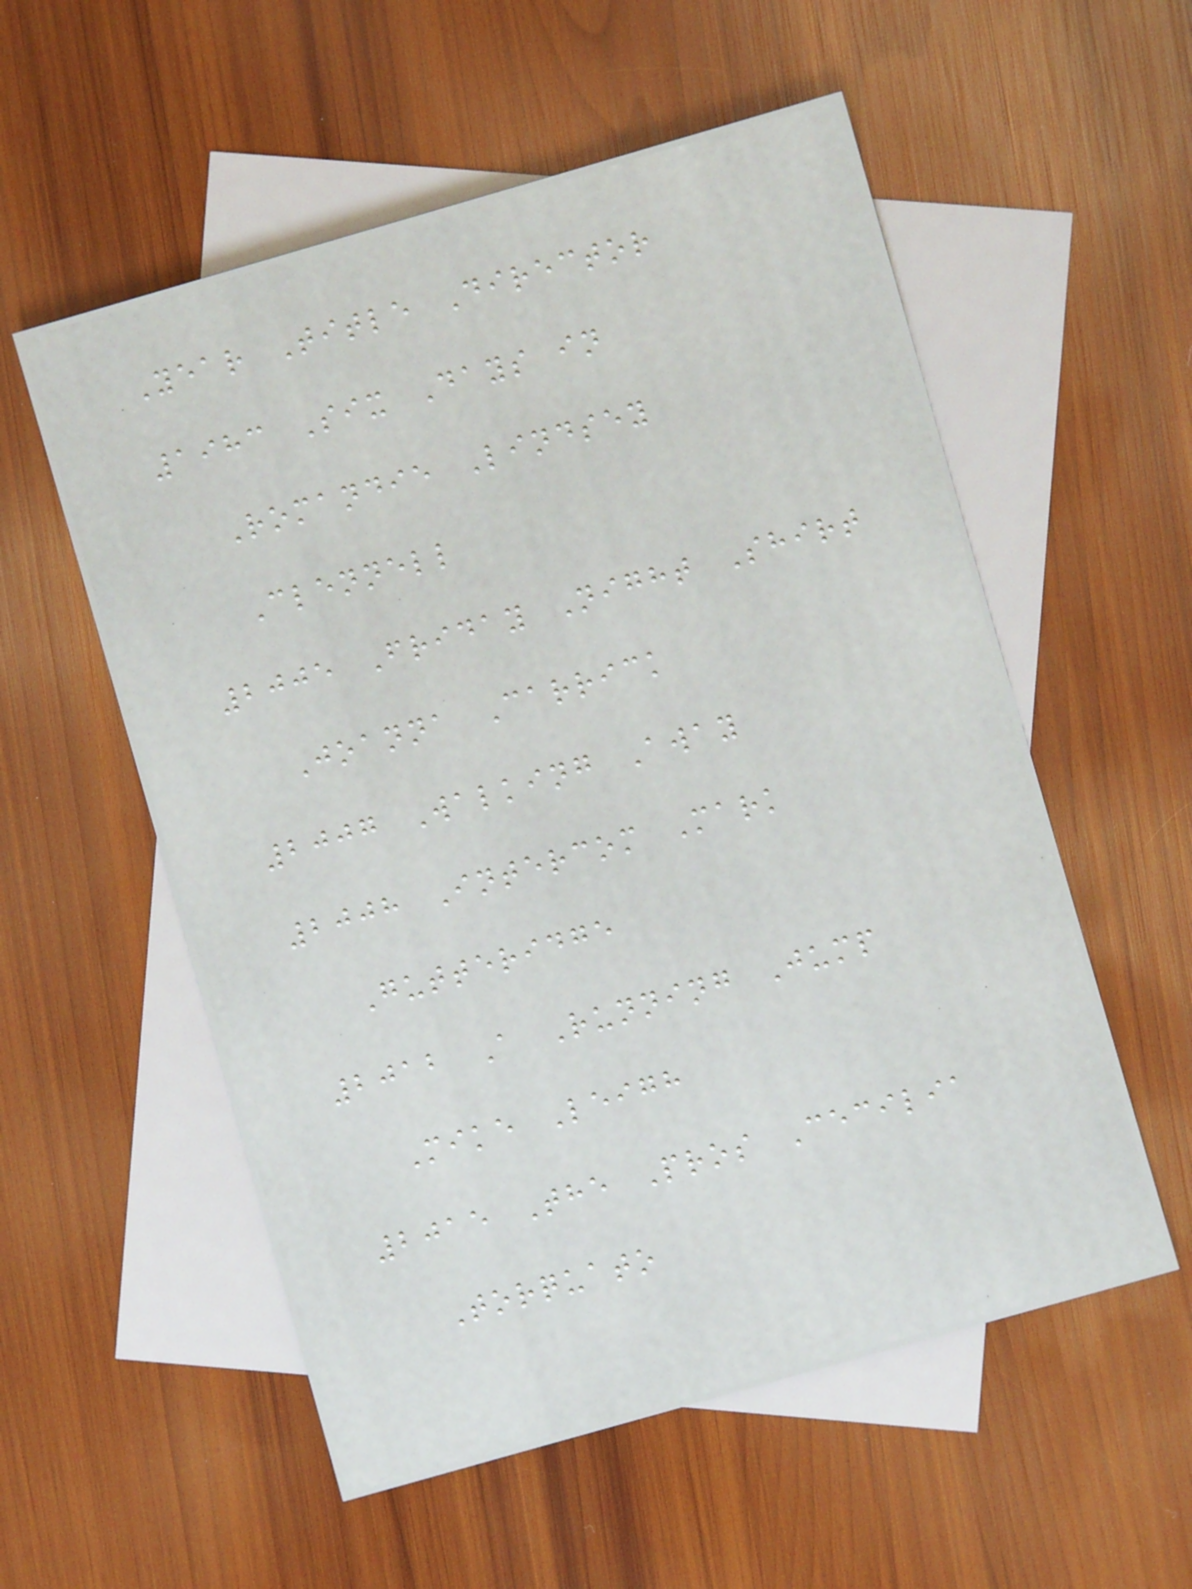Year Title Director
1983 Six Days in
Romandie Lindsey
Clennell
2005 Friday Night Shirt
Joanna Carrick
2007 Walking Away
2008 Intercom Mark
Gutteridge
2012 A Running Jump
Mike Leigh
2015 The Pros Cecilia
Torquato
